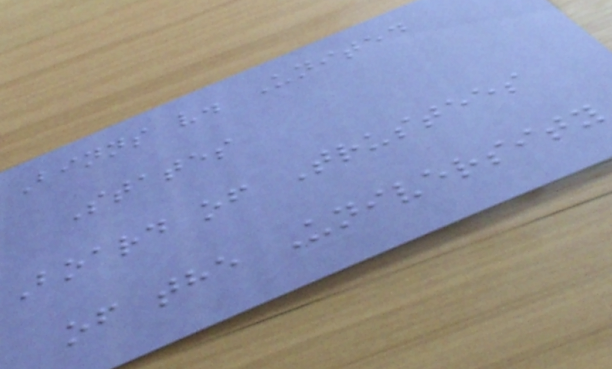Binns v. United
States
Board of Trustees
of the University
